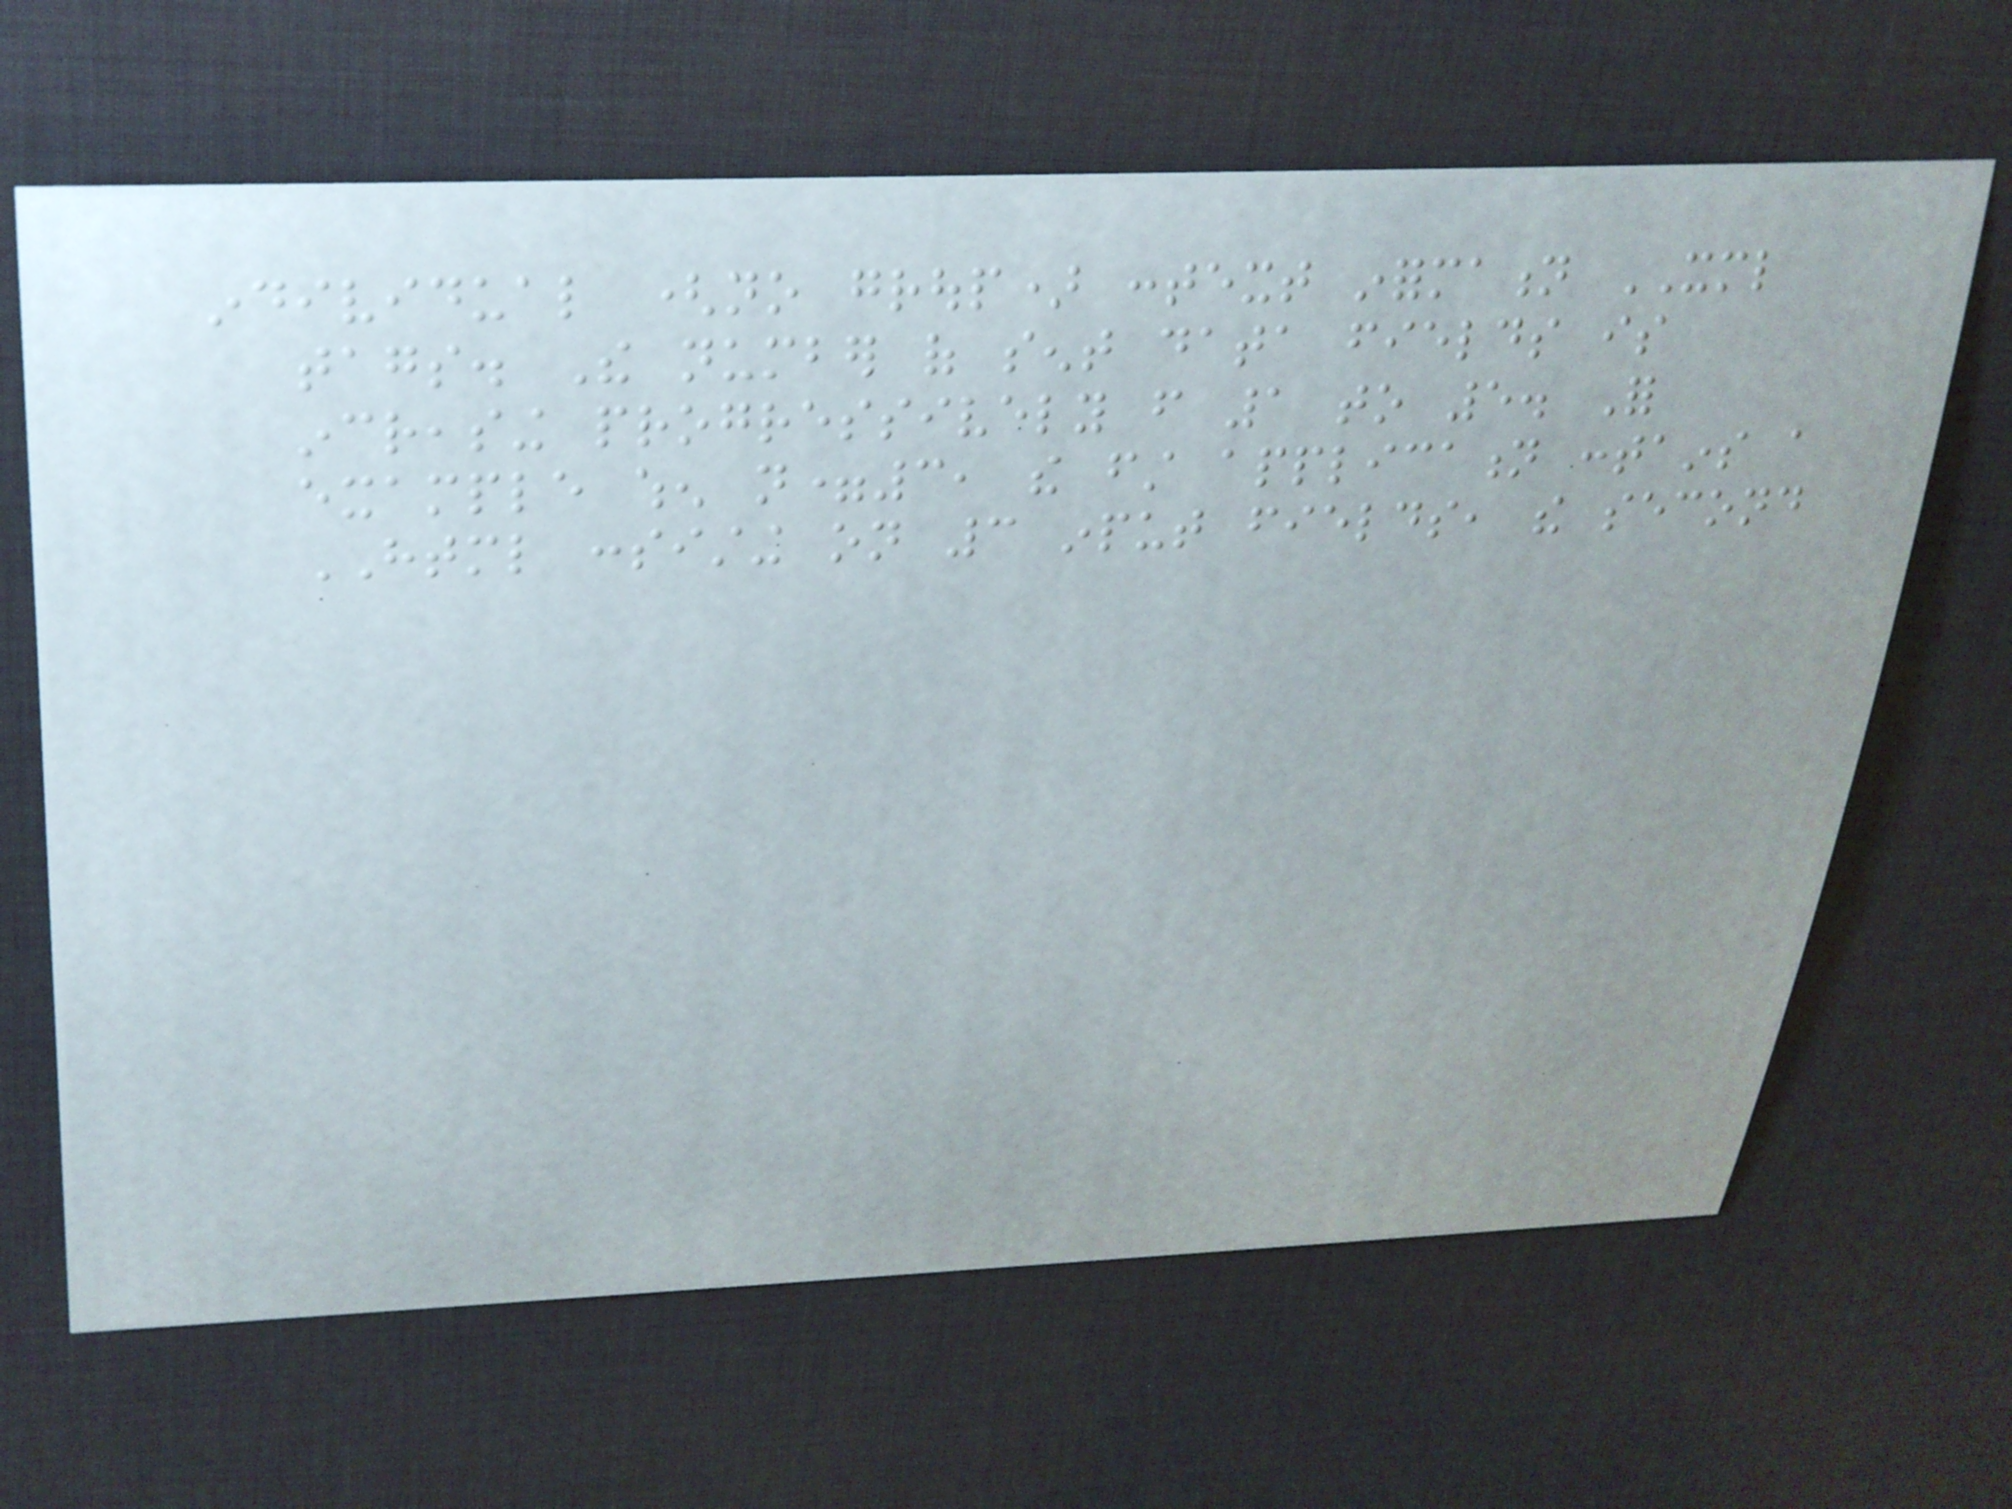individual (no group) context information XML
tags. The number of sent data fields is
increasing progressively from 1 to 5. For
example when n=3, the first application contains a
HTML consisting on 3 input fields, the second
